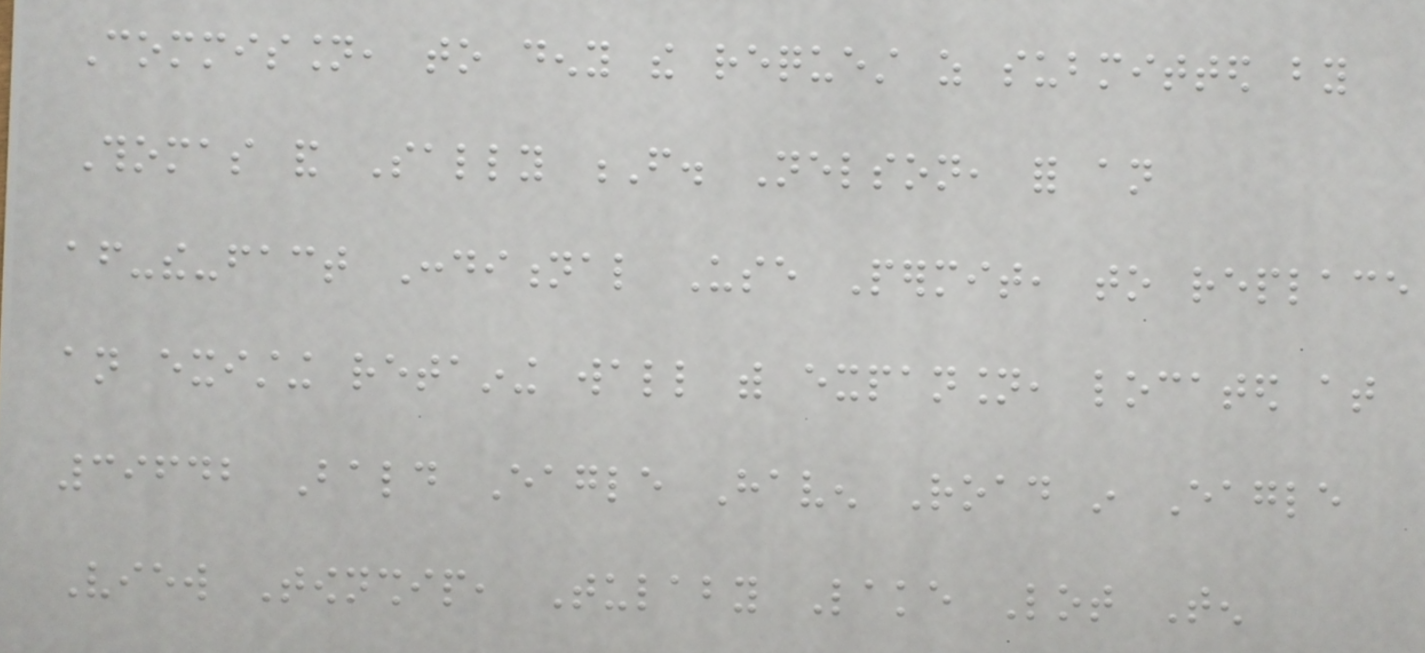Commission, to deny the request as submitted by
Thomas and Sally F. Nelson, for an
after-the-fact Conditional Use Permit, to replace
an existing retaining wall with expansion, located at
39642 Bald Eagle Haven Road in Eagle
View Township, Tulaby Lake Lot Ten
